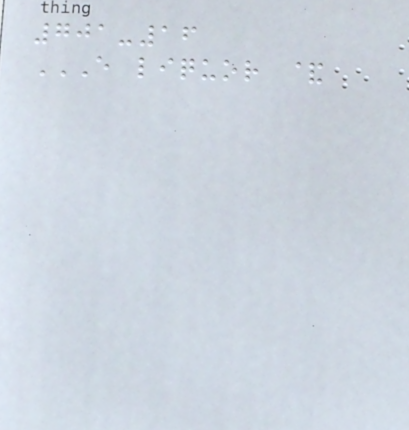701-16
E LIQUOR &
